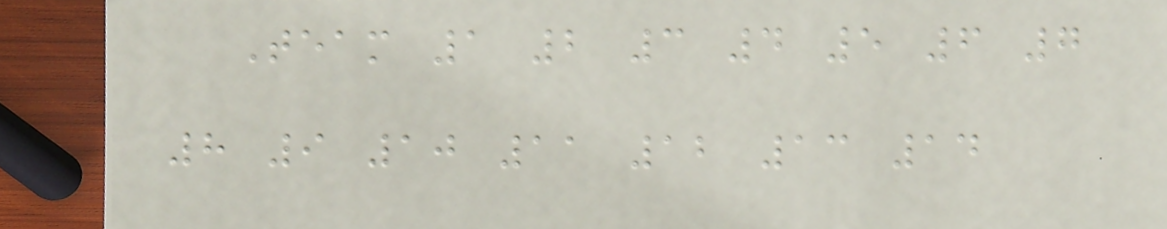Team 1 2 3 4 5 6 7
8 9 10 11 12 13 14
